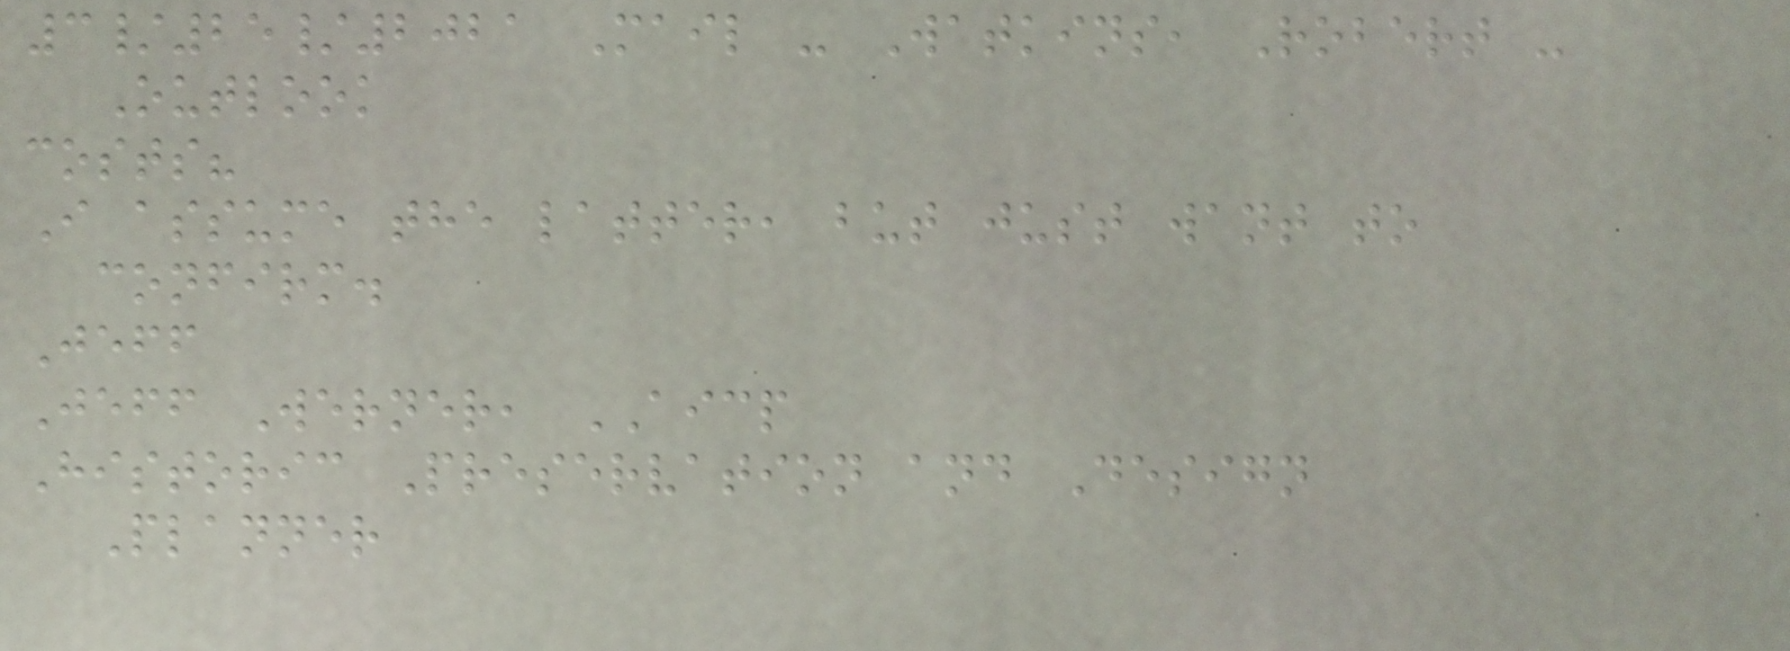3/25/2021 Mail - Watkins, Robert -
Outlook
costs?
I assume the latter, but just want to
confirm.
Jeff
Jeff Werner, AICP
Historic Preservation and Design
Planner
